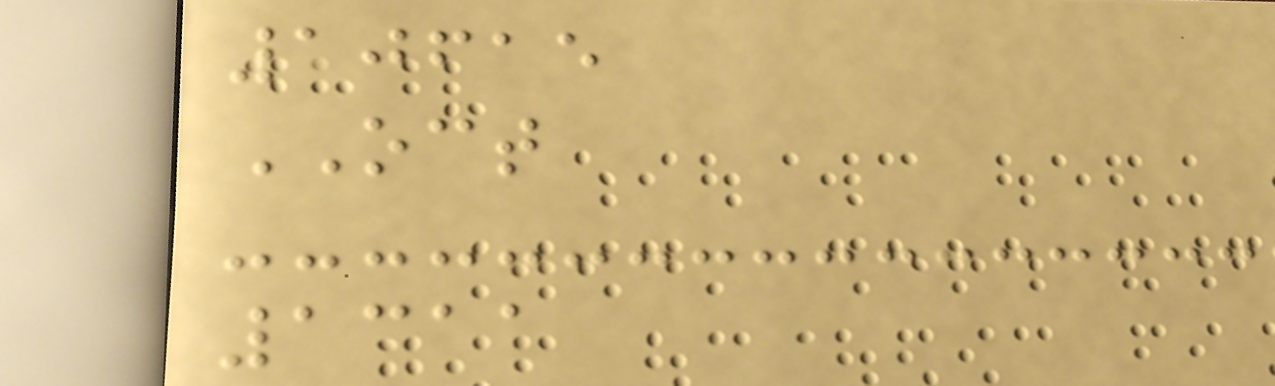10615
OCT
1311
